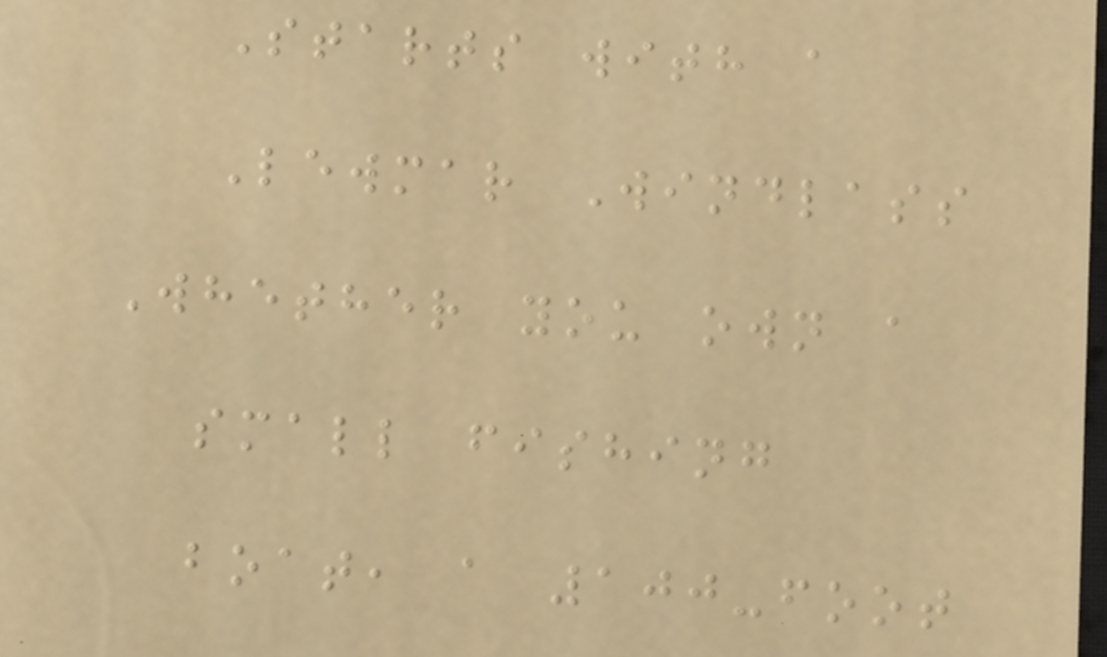Starts with a
Lewmar Windlass
Whether you own a
small fishing
boat, a 100-foot
